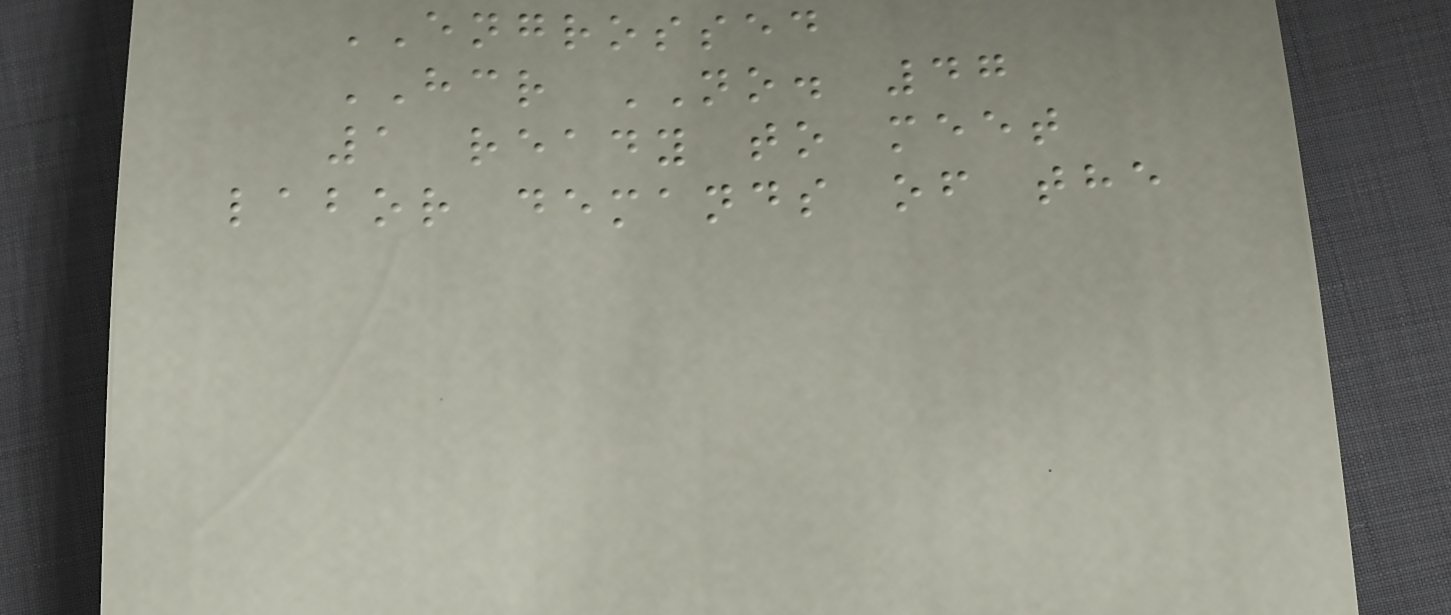ENGROSSED
HCR NO. 47
1 ready to meet
labor demands of the
